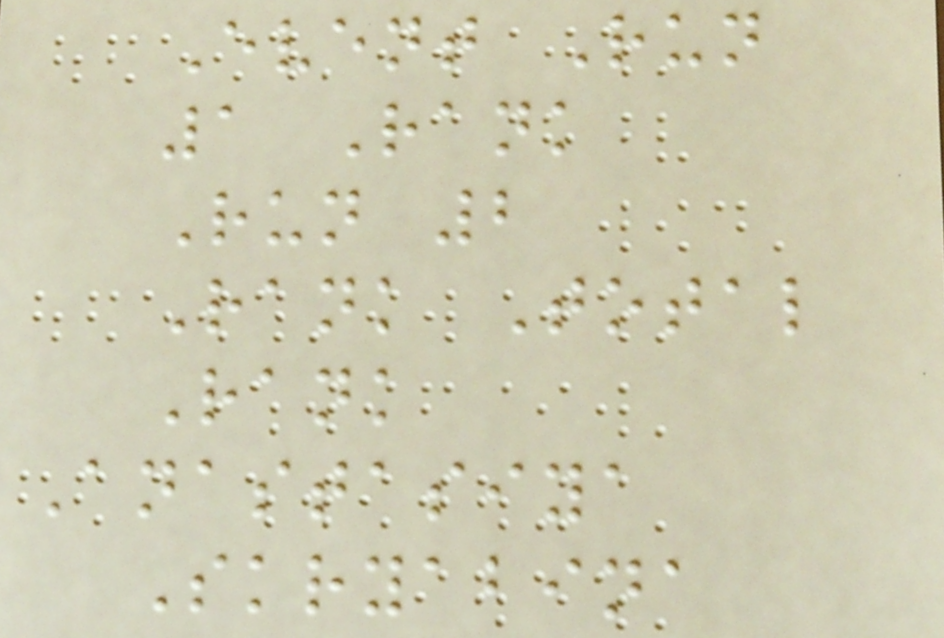Event Run
1 Rank
Run 2
Rank Total
Rank
Anastasiya
Skryabina
